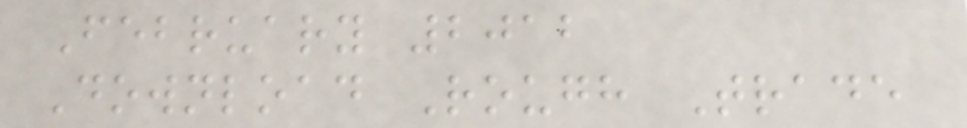February 2012
Download Rough Trade
